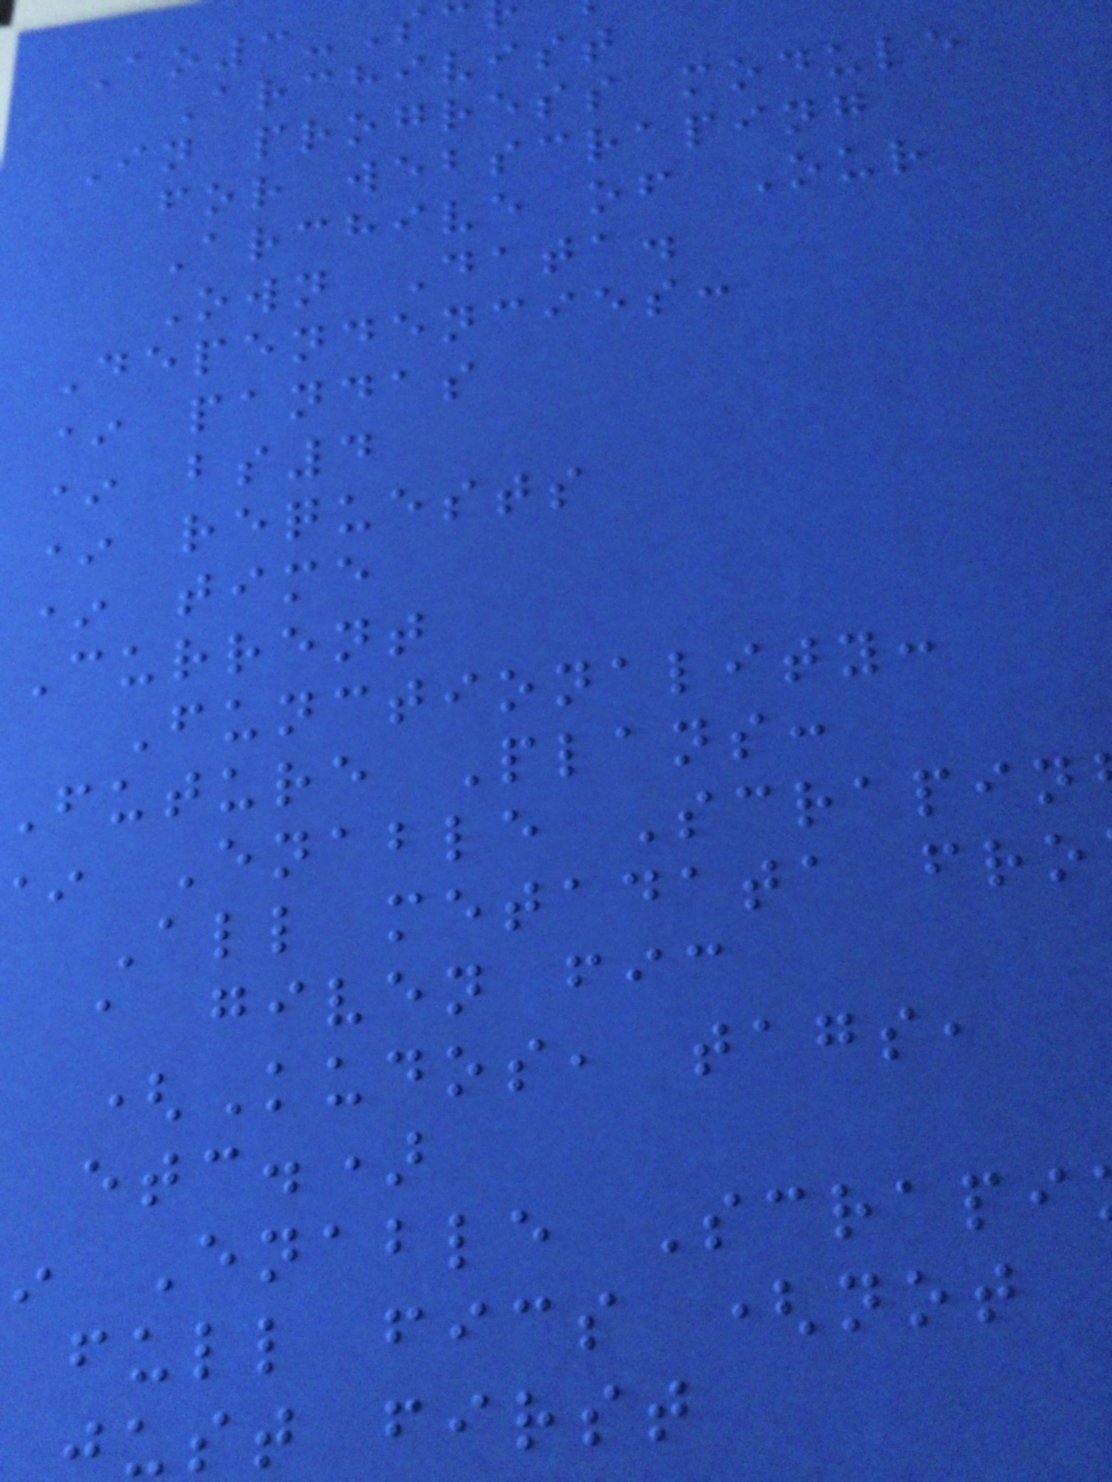Ao3-Sc
Archivist
In progress module
for webscraping
Archive of Our
Own Data.
Dependencies:
* pandas
* bs4
* requests
* time
Current
Functionality:
future Plans:
Enable Scrapin
All metadata fro
a given fic
(Kudos, tags,
etc.)
Enable Scrapi
full fics (not
ust first
